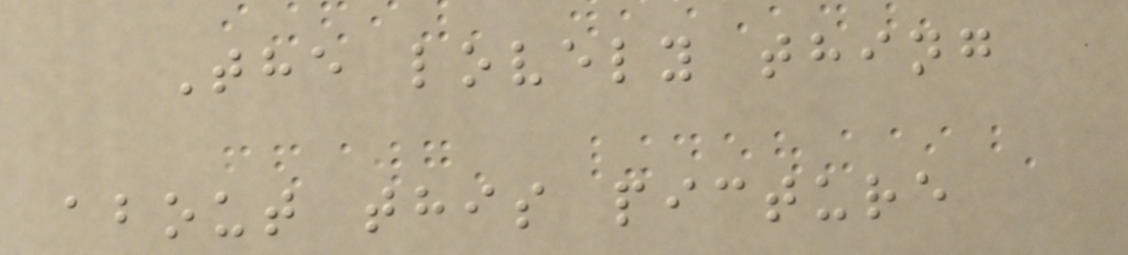The lovely thing
about this picture
